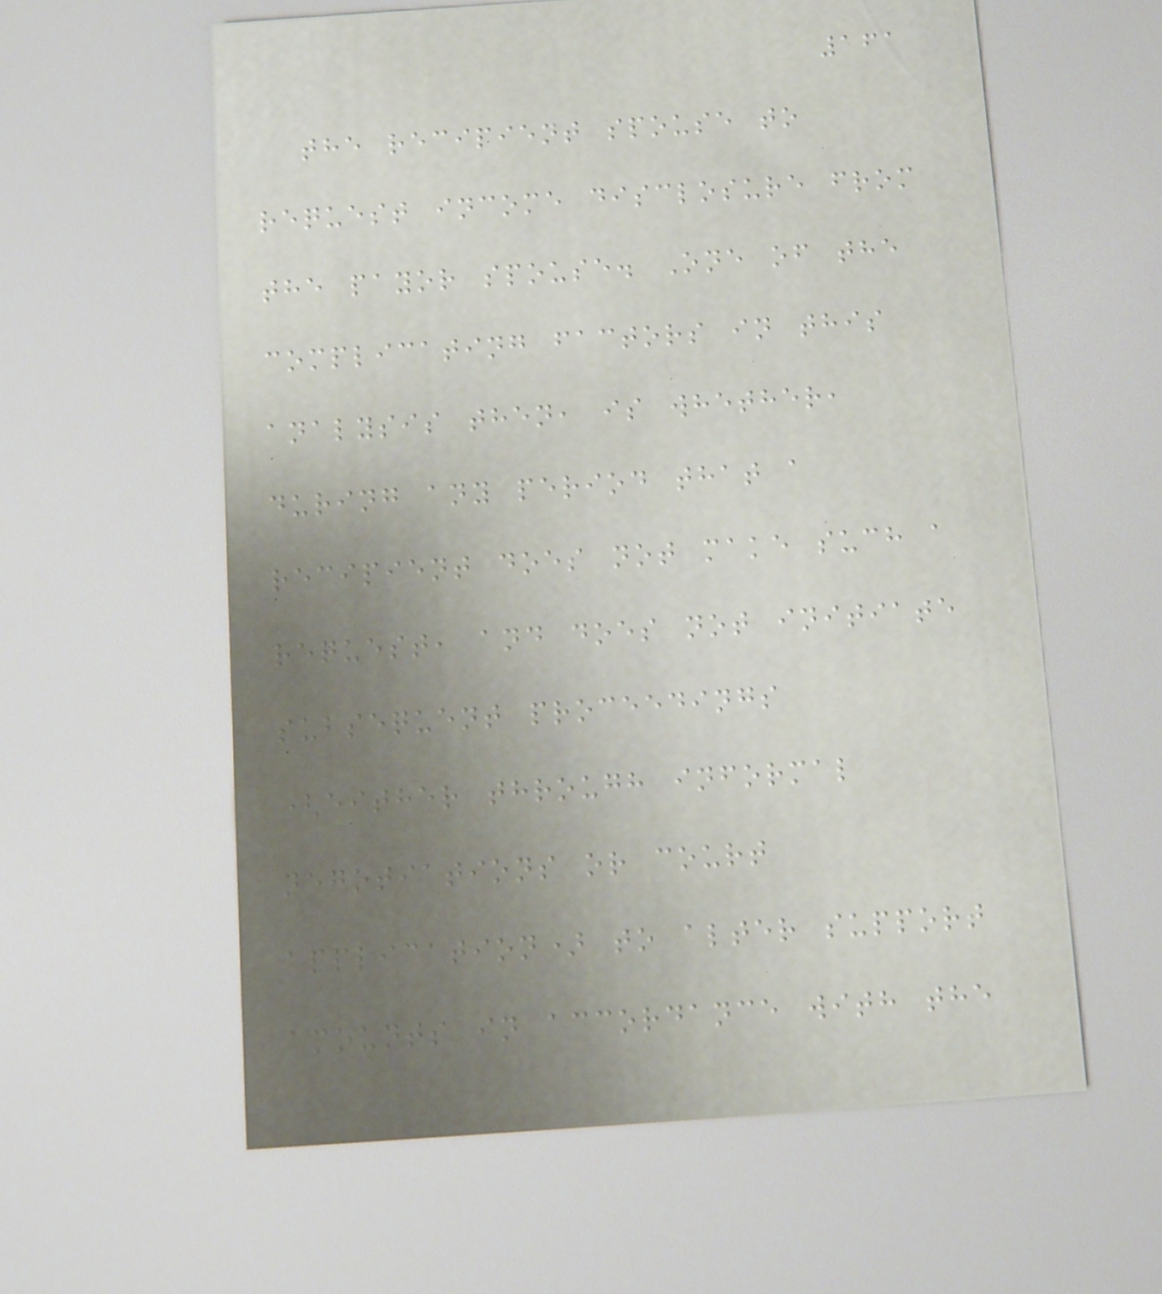161
the recipient spouse to
request income disclosure from
the payor spouse. One of the
complicating factors in this
analysis then, is whether,
during any period that a
recipient does not make such a
request, and does not initiate
subsequent proceedings
(either through informal
negotiations or court
application) to alter support
amounts in accordance with the
